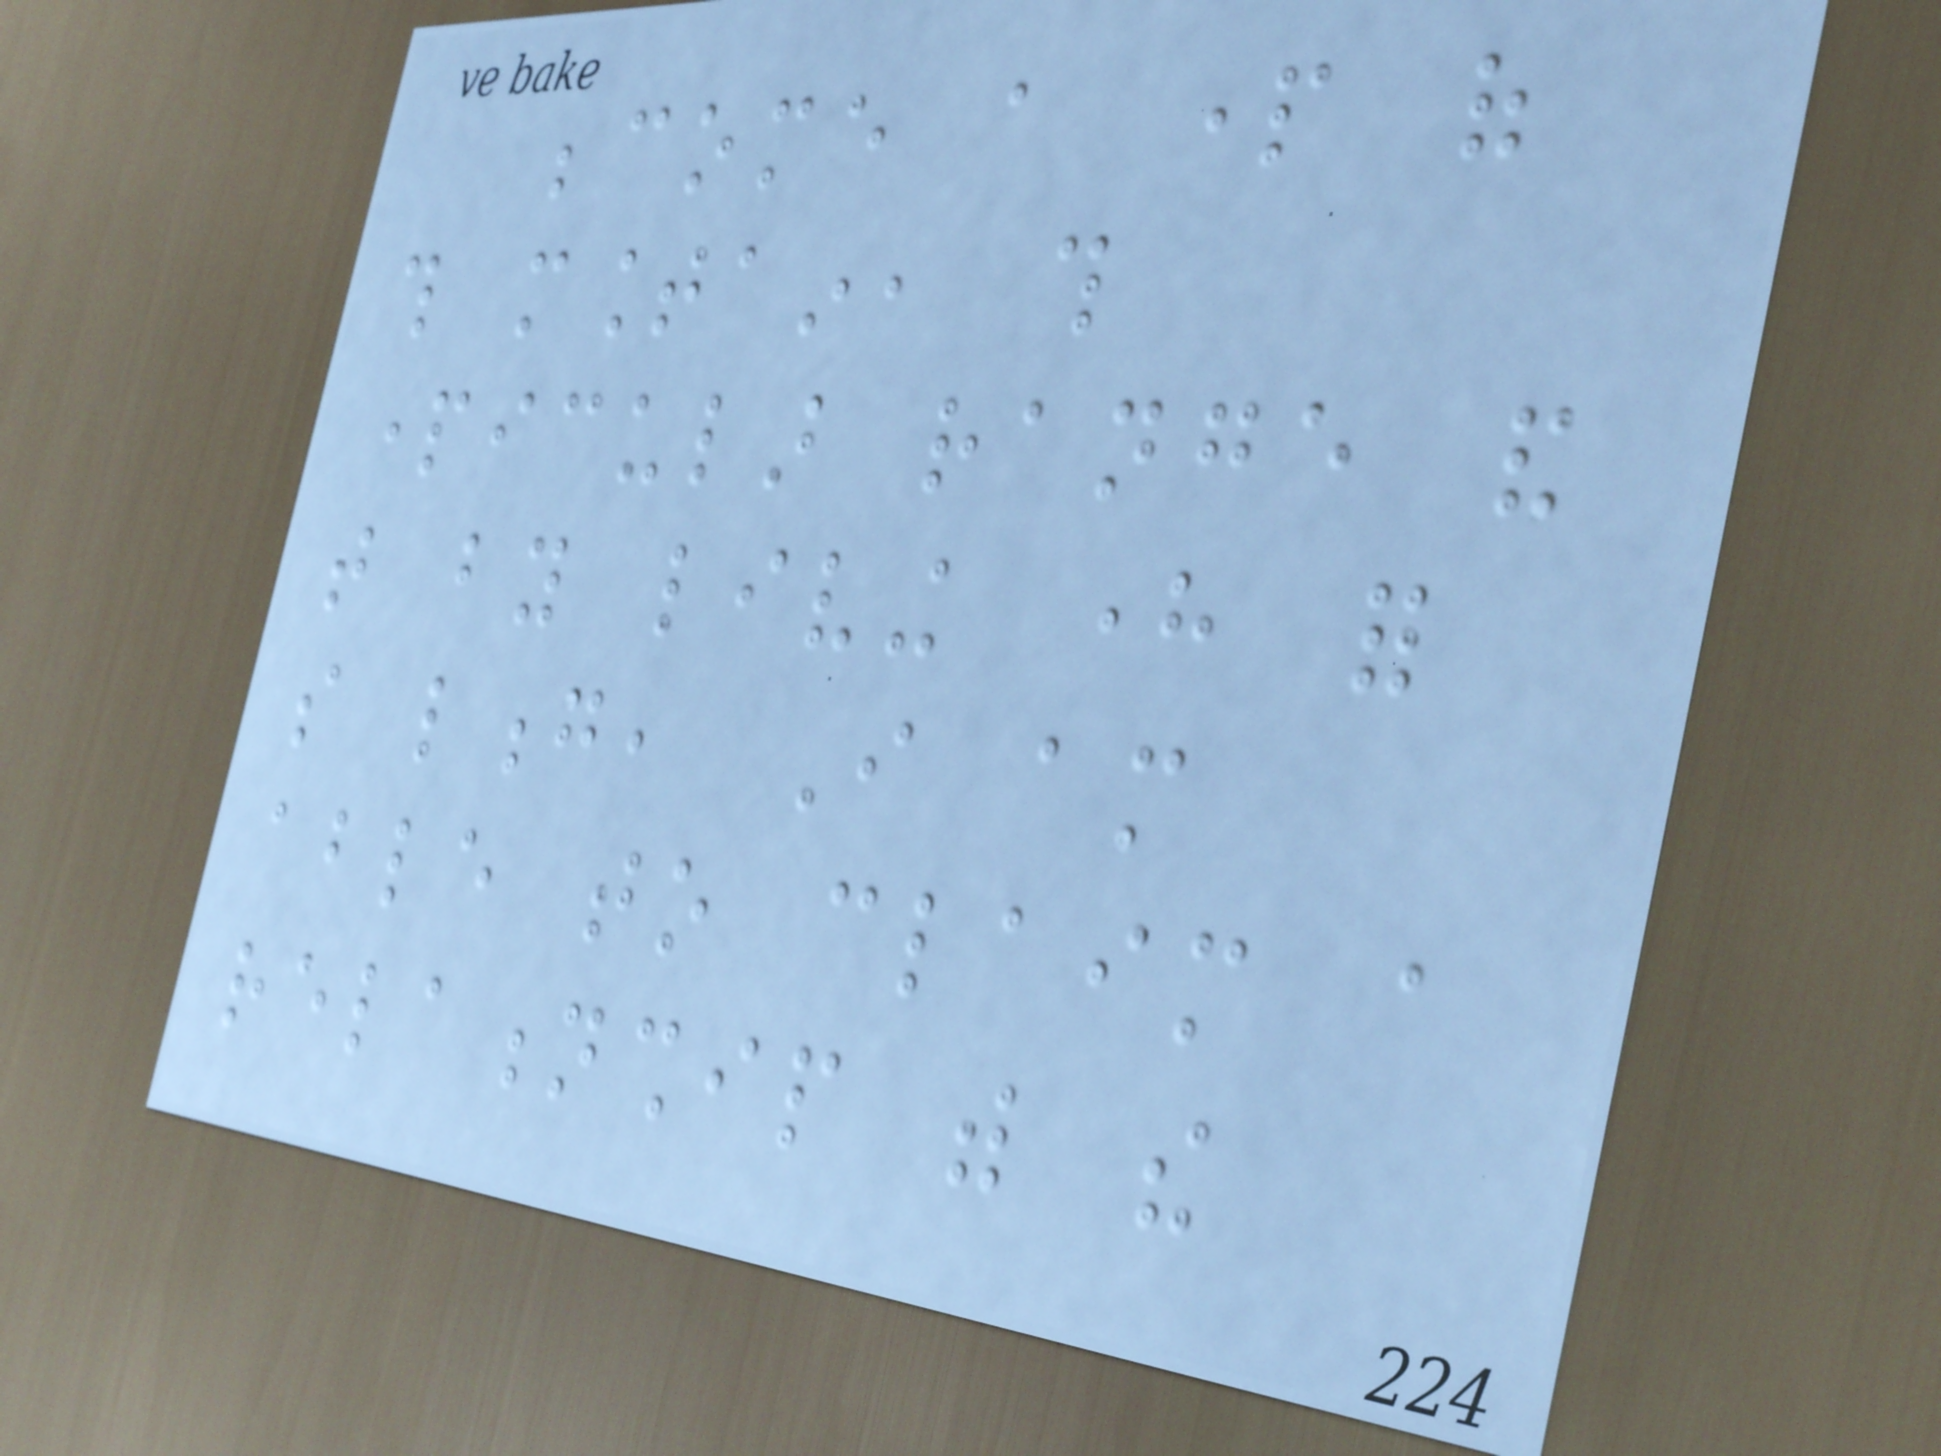become a part of
this mountain, this
particular range and
that by living here for
so long, I am
able to claim a
relationship with the
